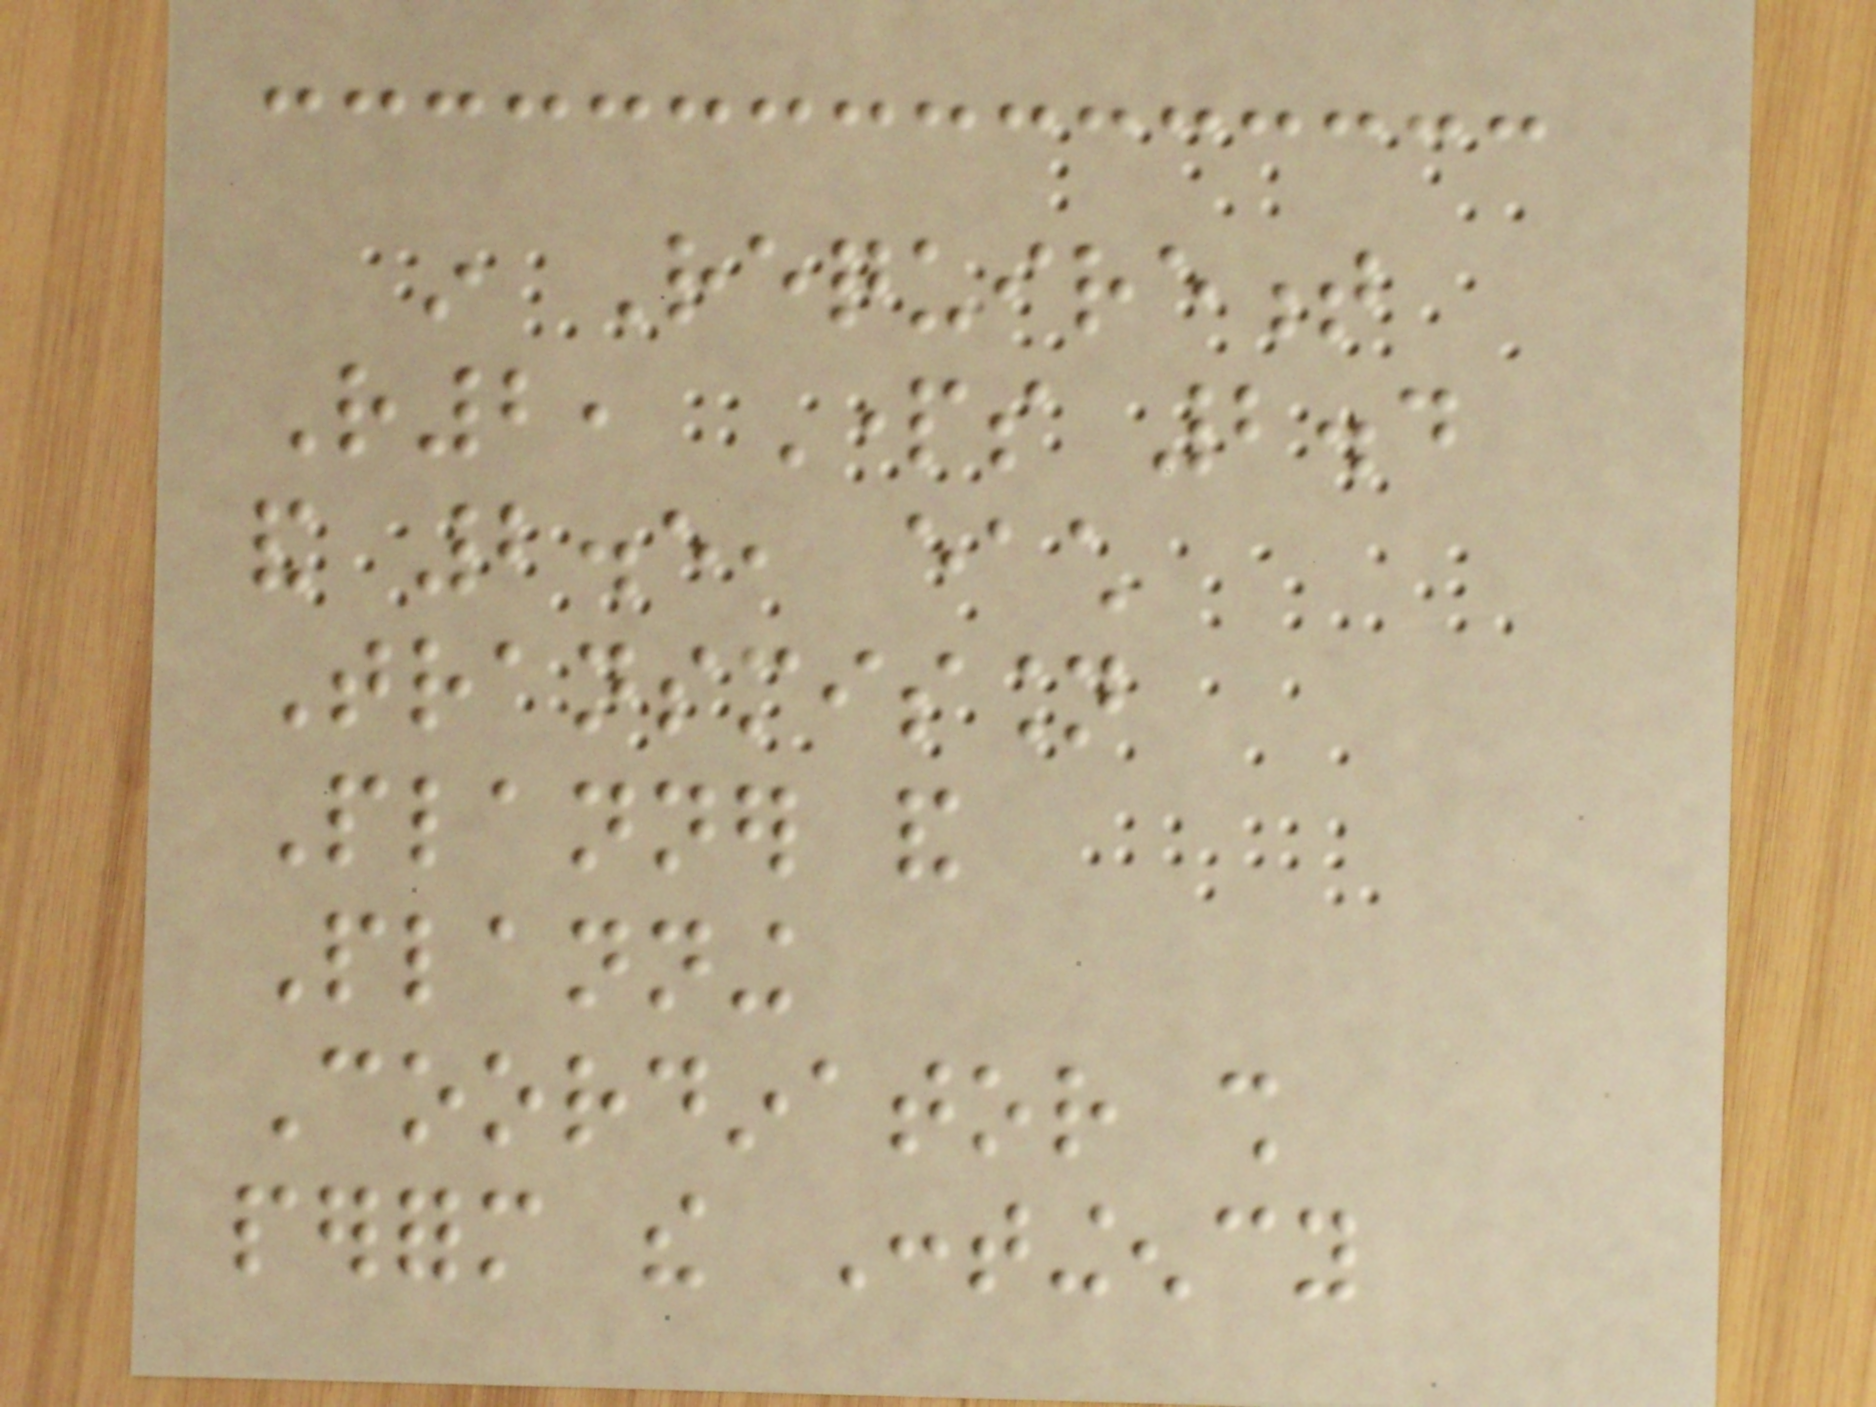in Requirement
R2, Parts 2.4
and 2.5, each
Transmission
Planner and
Planning
Coordinator shall
perform the Contingency
